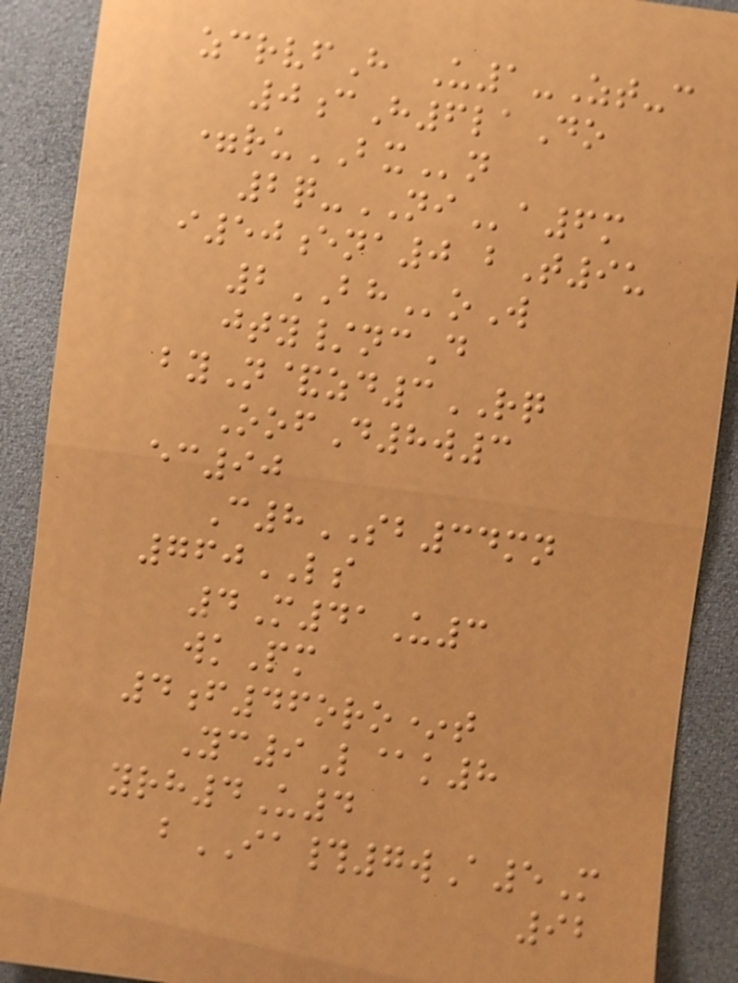zcrvfH U1-Zt-c
0cH6laDo
=ruBXn
2q-NIa6m
i50ena0 bT9u
2BHoW
jty/ncD
byN&zd3RQ
OofD8w3
ec90
C8SB34mn
760LS
4M41U3
wkPm
4f46oro*t
Yc9L@k8
yrh4U4
bIA#7wA5M
92
